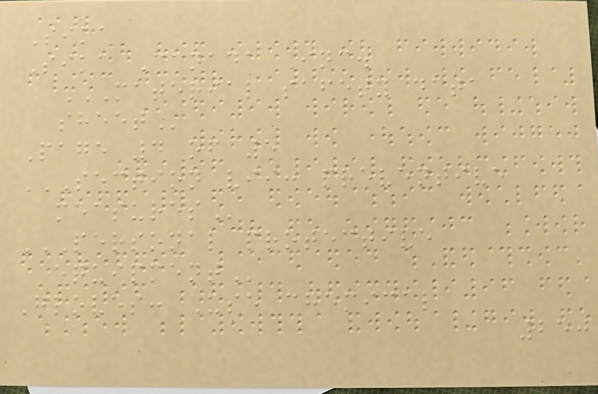Sika
Sika Canada Inc.
MATERIAL SAFETY DATA
SHEET
Page 4 of 5
SECTION VII: PREVENTIVE
MEASURES
PERSONAL PROTECTIVE
EQUIPMENT
Gloves: Use chemical
250
